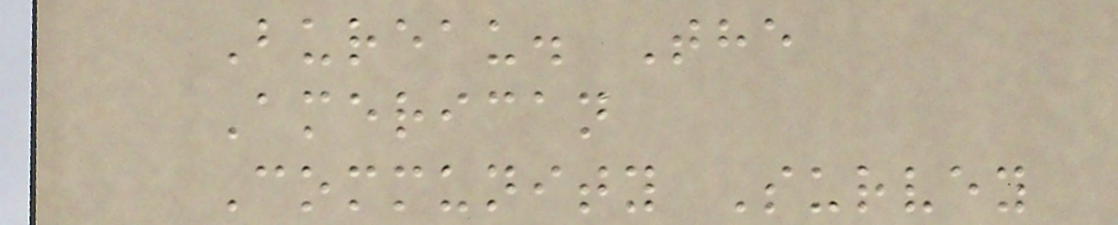Bureau. The
American
Community Survey
